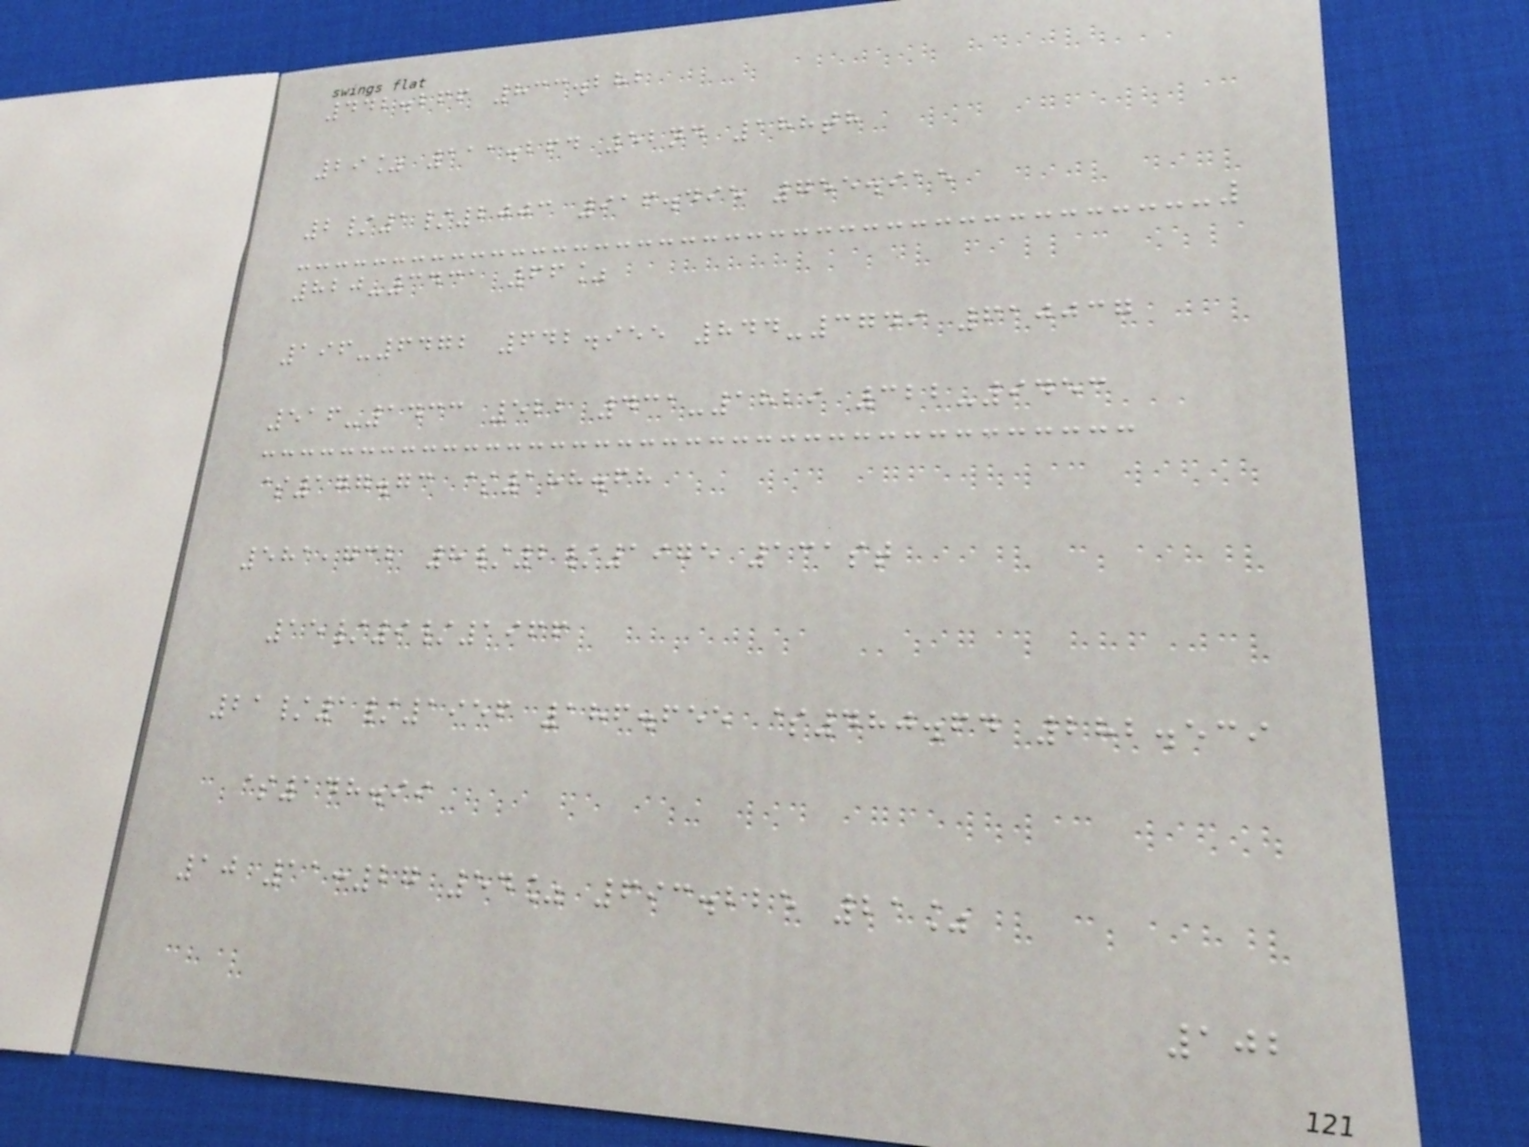442.266 833.282
29% 111.264 52nd 188th
2/1/2003 916.495 755.915
820-3431 66%
196-6472 642.955 844-3749 610037
516-1433 522 431-1829 322-9453
$177.73 $188.68
581,732 8/2/1975 131st
15/9/1966
21/1/1956 186.655 $480.64 282.539
$148.99
10 11:27 54% 693.225 21%
102
